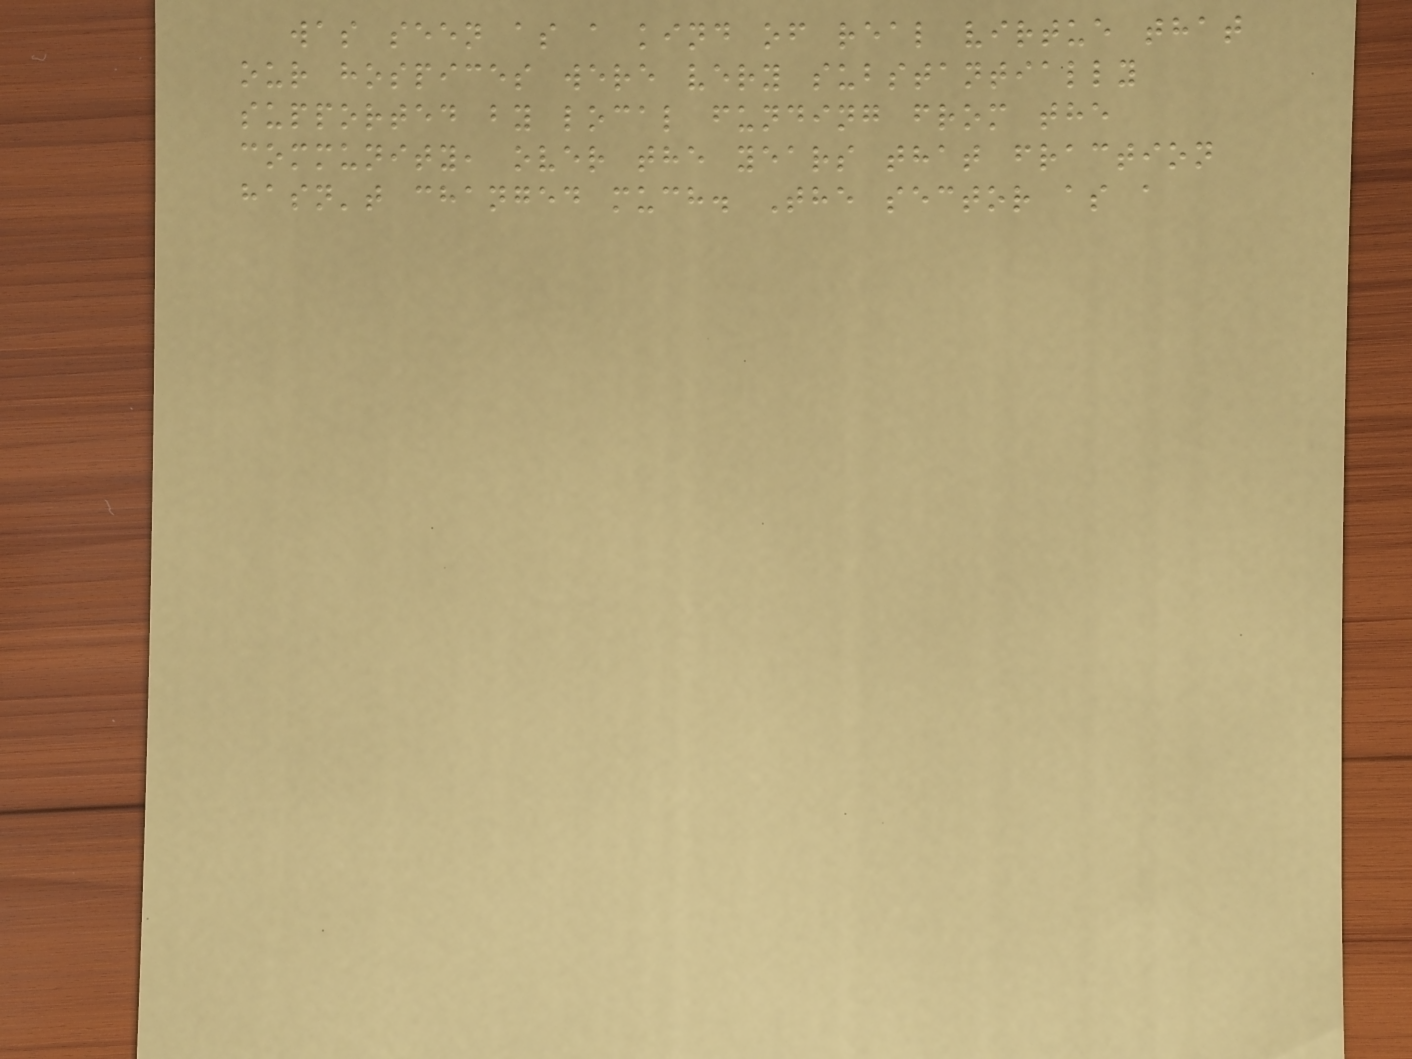was seen as a kind of real virtue that
our hospices were very substantially
supported by local funding from the
community, over the years that fraction
hasn't changed much. The sector as a
